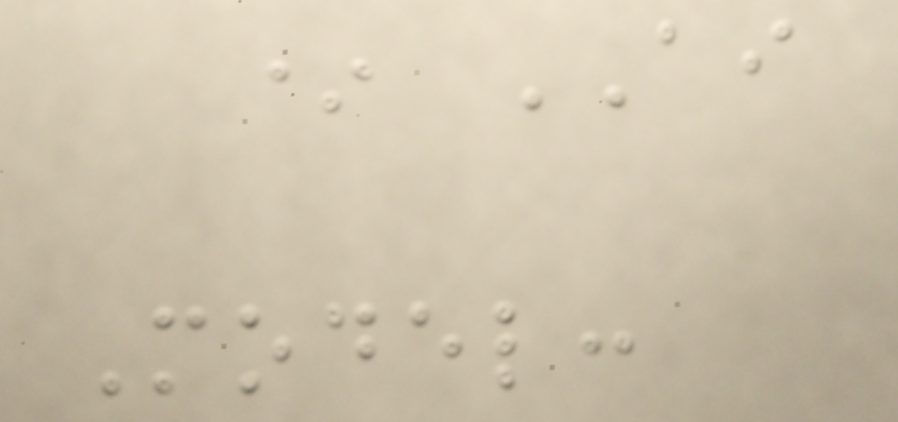* AI
Model:
